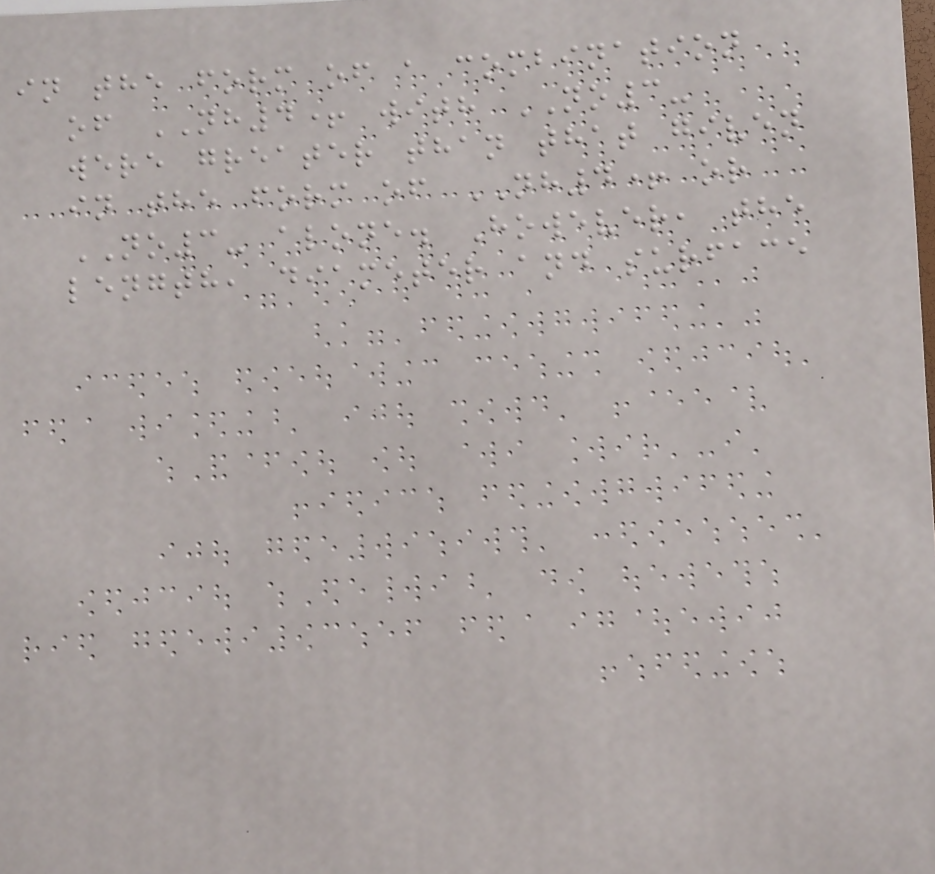in the form of a combination
of NH4+ with NO3-
were greater than that given
in the form of NH4+ or
NO3- alone. However, the
length, diameter and surface
